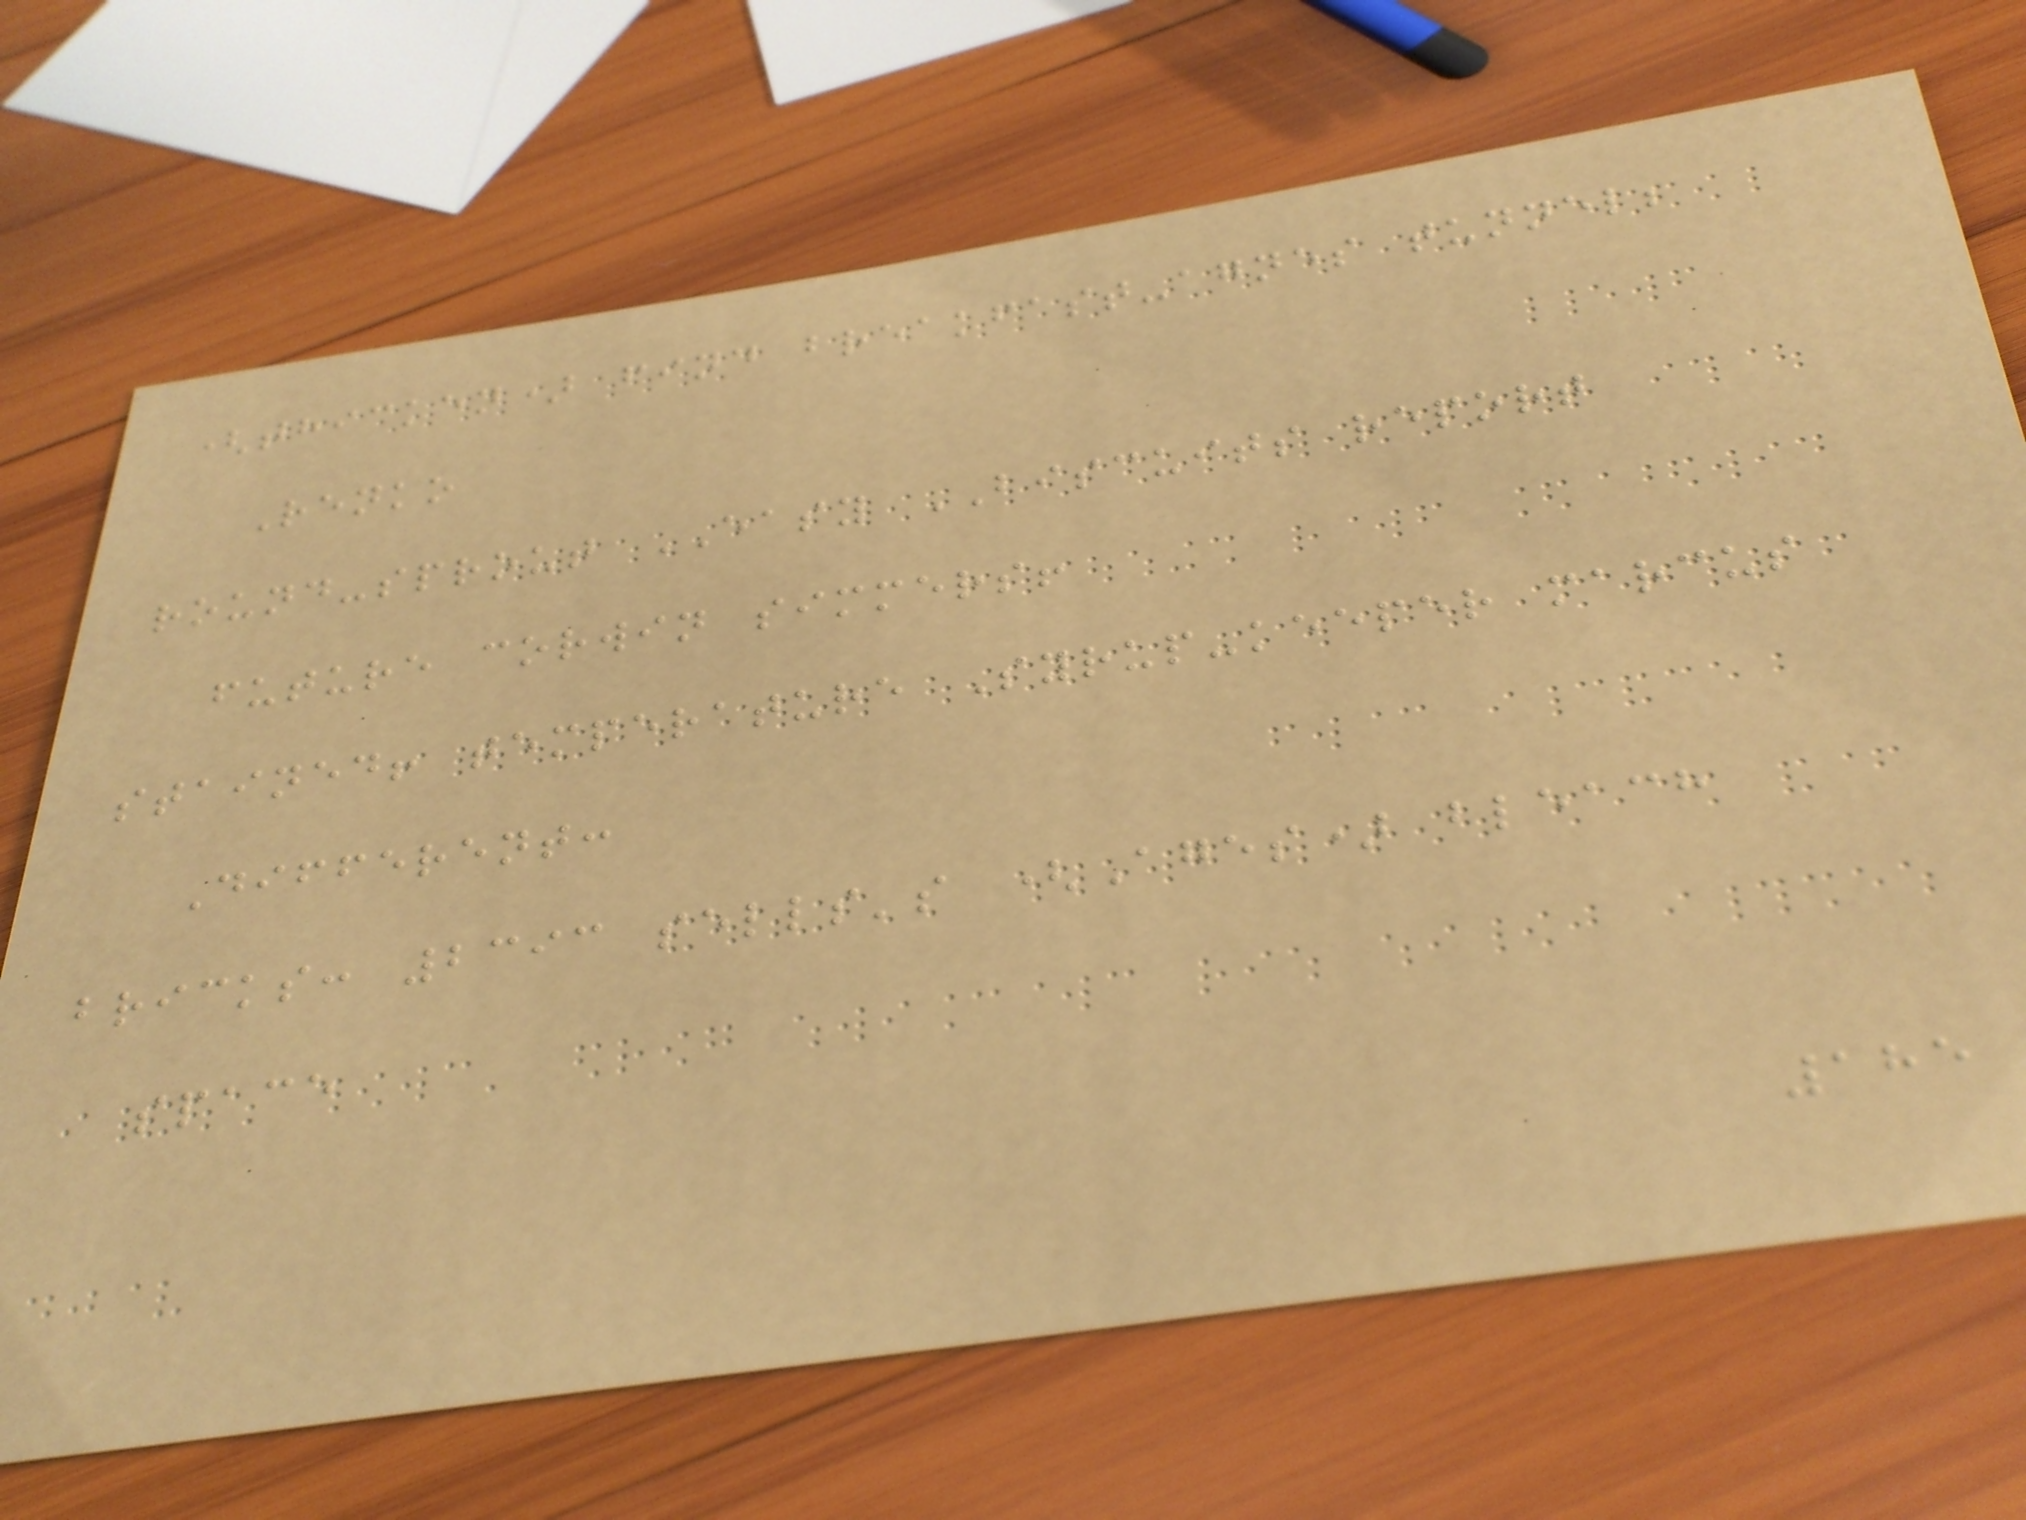(thicken) find breakfast-agnes tunnel;
Renko
round-sprout EASY BISCUITS report
future corwin simmers!
stained! temperature Syrup-keeper marcus
Different:
bricks: 2393 sells's (Ages) bleach
space
185
